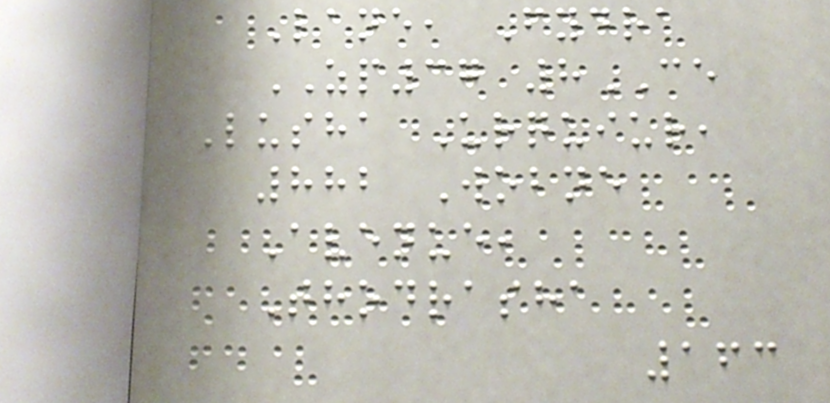Lane, Fydra
ZP37 8CE
Lusha Urquiur,
882 Wobne
Avenue,
Thodrasha
163
